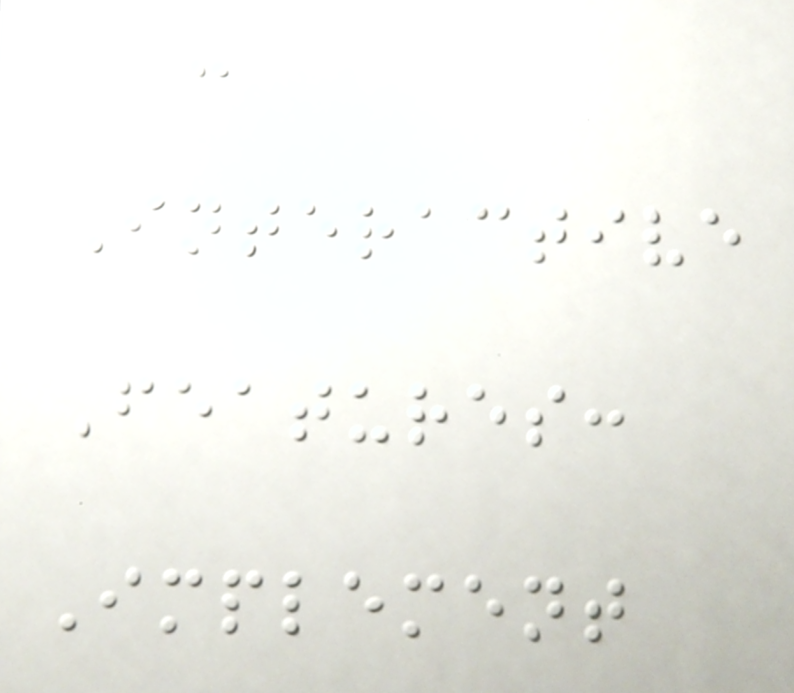-
Interactive
Features:
Implement
